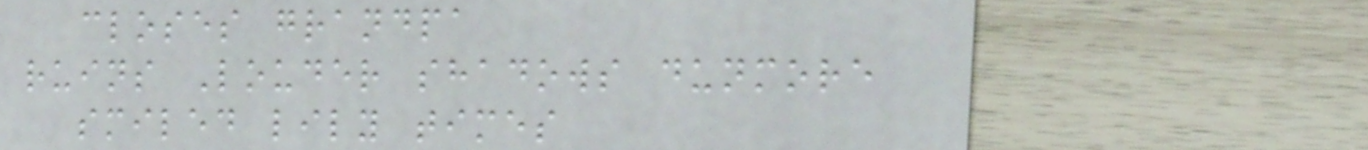closes grandpa
ruins Louder shadows dunmore
smiled lily times
